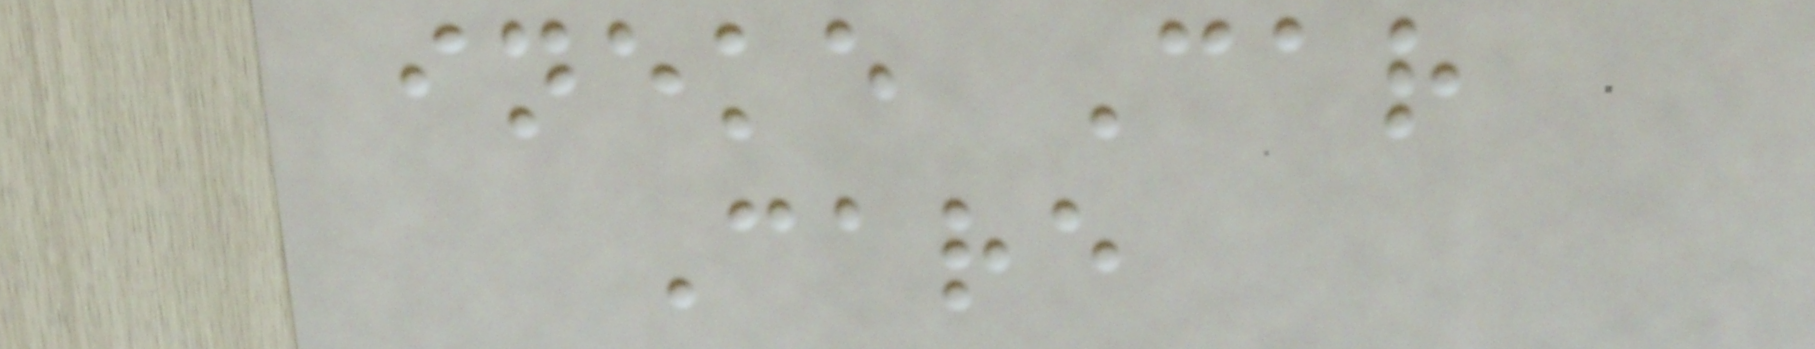ineke Car
Care
